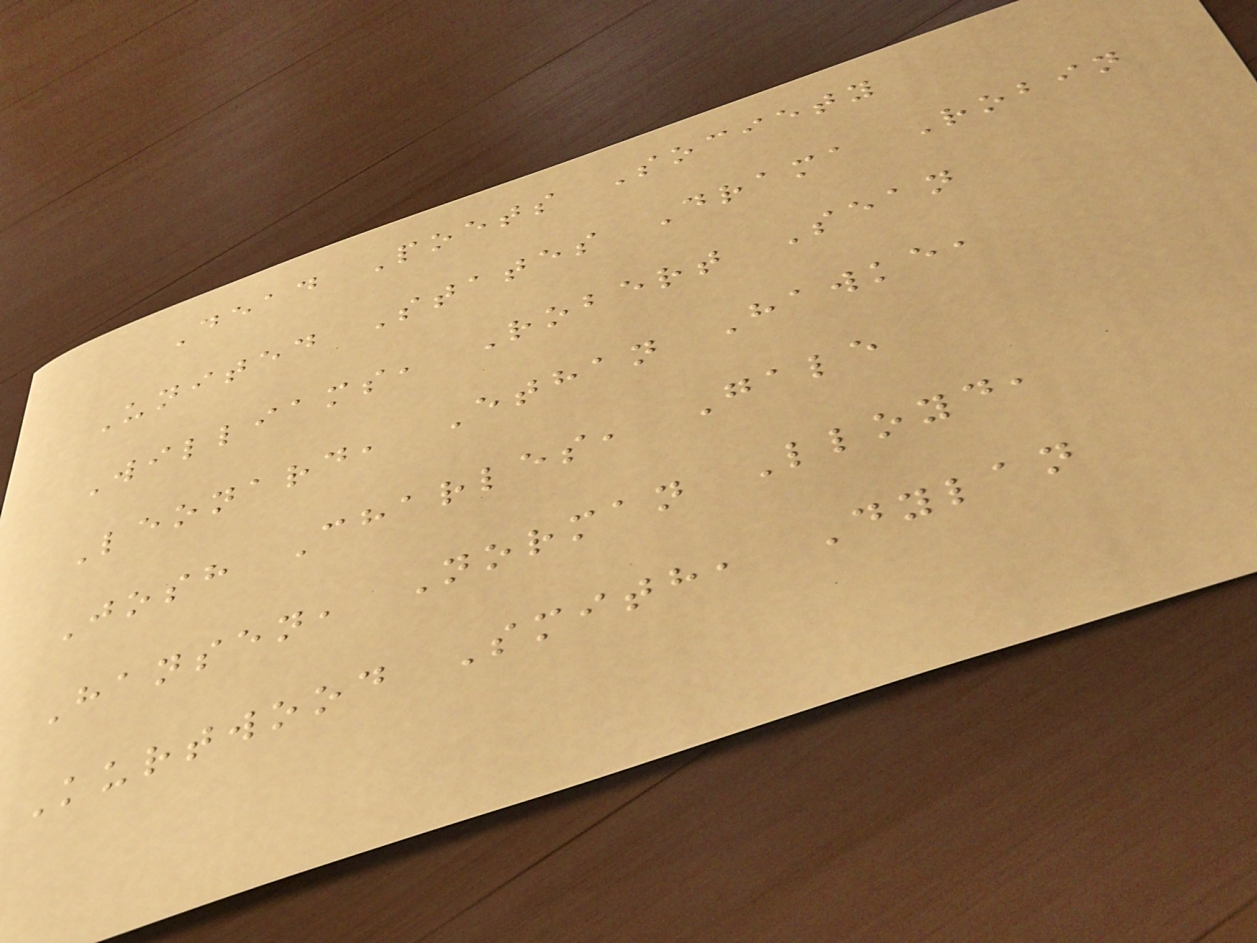Dead Poets Society
United States Drama Robin
Williams, Robert Sean
Leonard, Ethan Hawke,
Josh Charles, Gale
Hansen, Norman Lloyd,
Kurtwood Smith, Dylan
